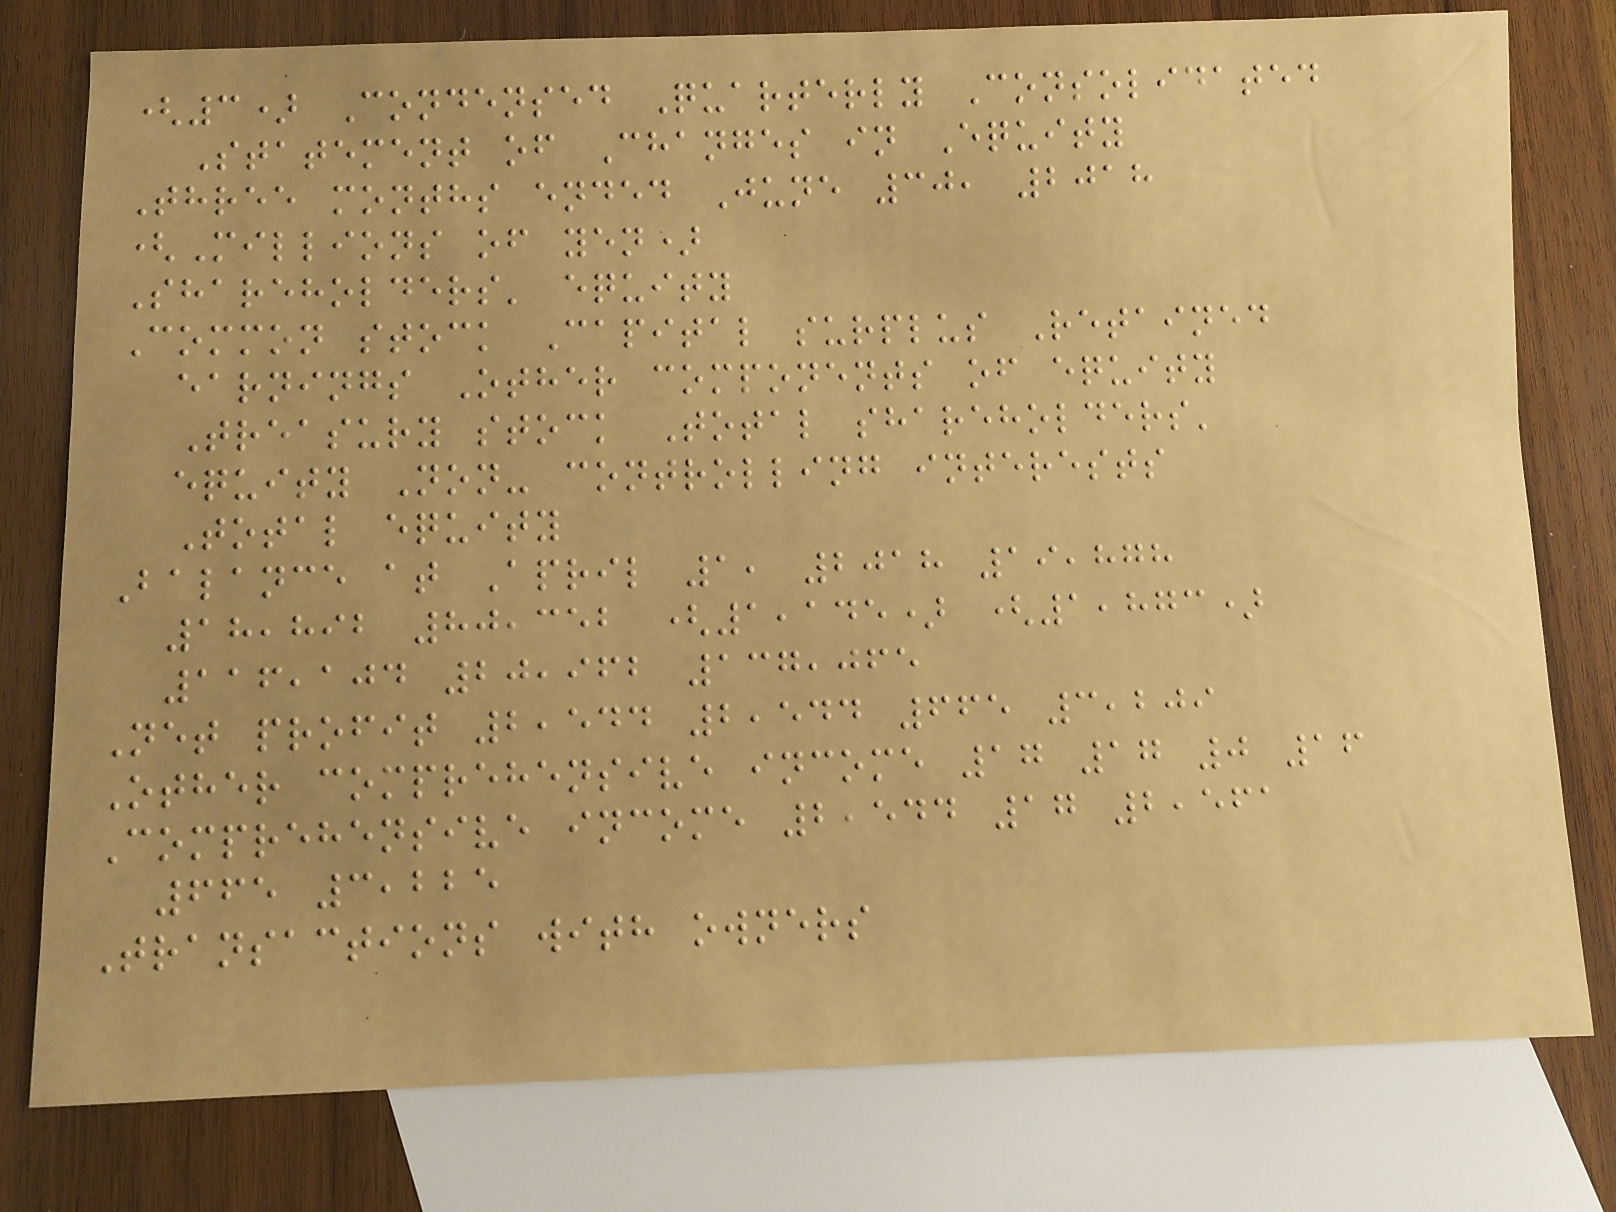(3) Condensed Quarterly Consolidated
Statement of Changes in Equity
Three months ended June 30, 2018
(Millions of yen)
Shareholders' equity
Common stock Capital surplus Retained
earnings Other components of equity
Treasury stock Total shareholders'
equity Non- controlling interests
Total equity
Balance at April 1, 2018 19,878
18,892 80,352 (1,145) (1,873)
116,104 20,962 137,065
Net profit 2,544 2,544 665 3,209
Other comprehensive income 17 17 0 16
Comprehensive income 2,544 17 2,561
665 3,225
Transactions with owners
